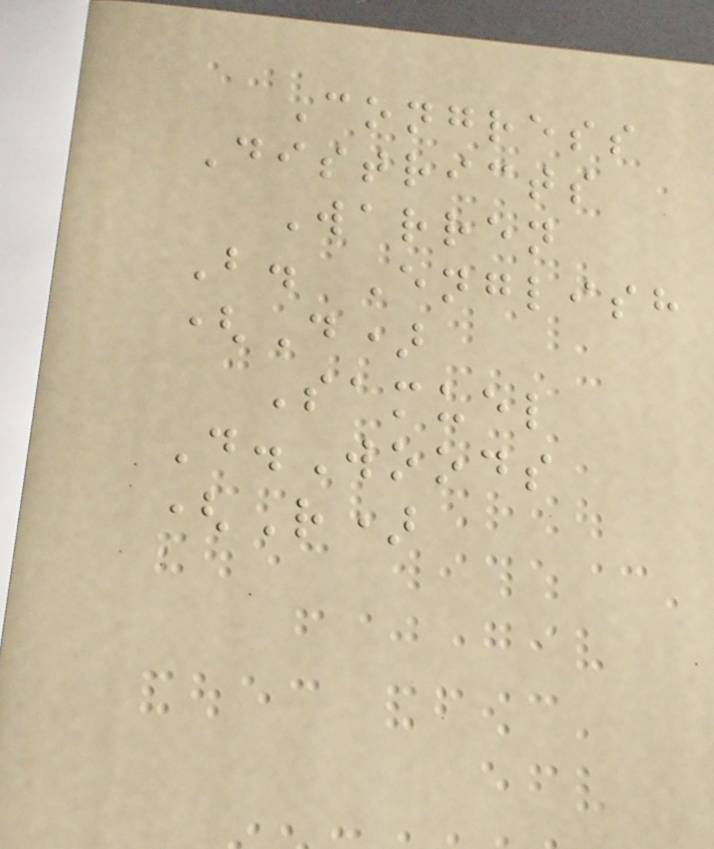Congress
Districts
Warren
B. English
(D)
Samuel
D.Woods
(R)
